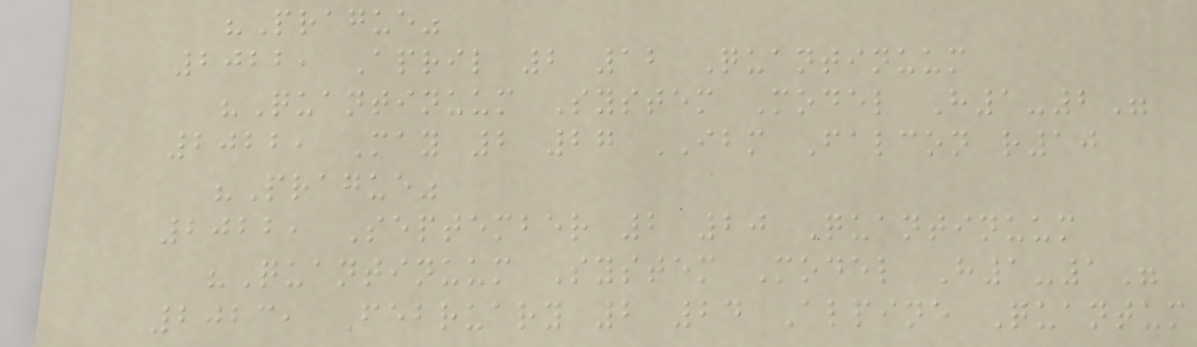"Prague"
2022, April 2 12 Quantinuum
"Quantinuum System Model H1-2"
2022, May 2 27 IBM Falcon r10
"Prague"
2022, September 2 20 Quantinuum
"Quantinuum System Model H1-1"
2023, February 2 24 Alpine Quantum
